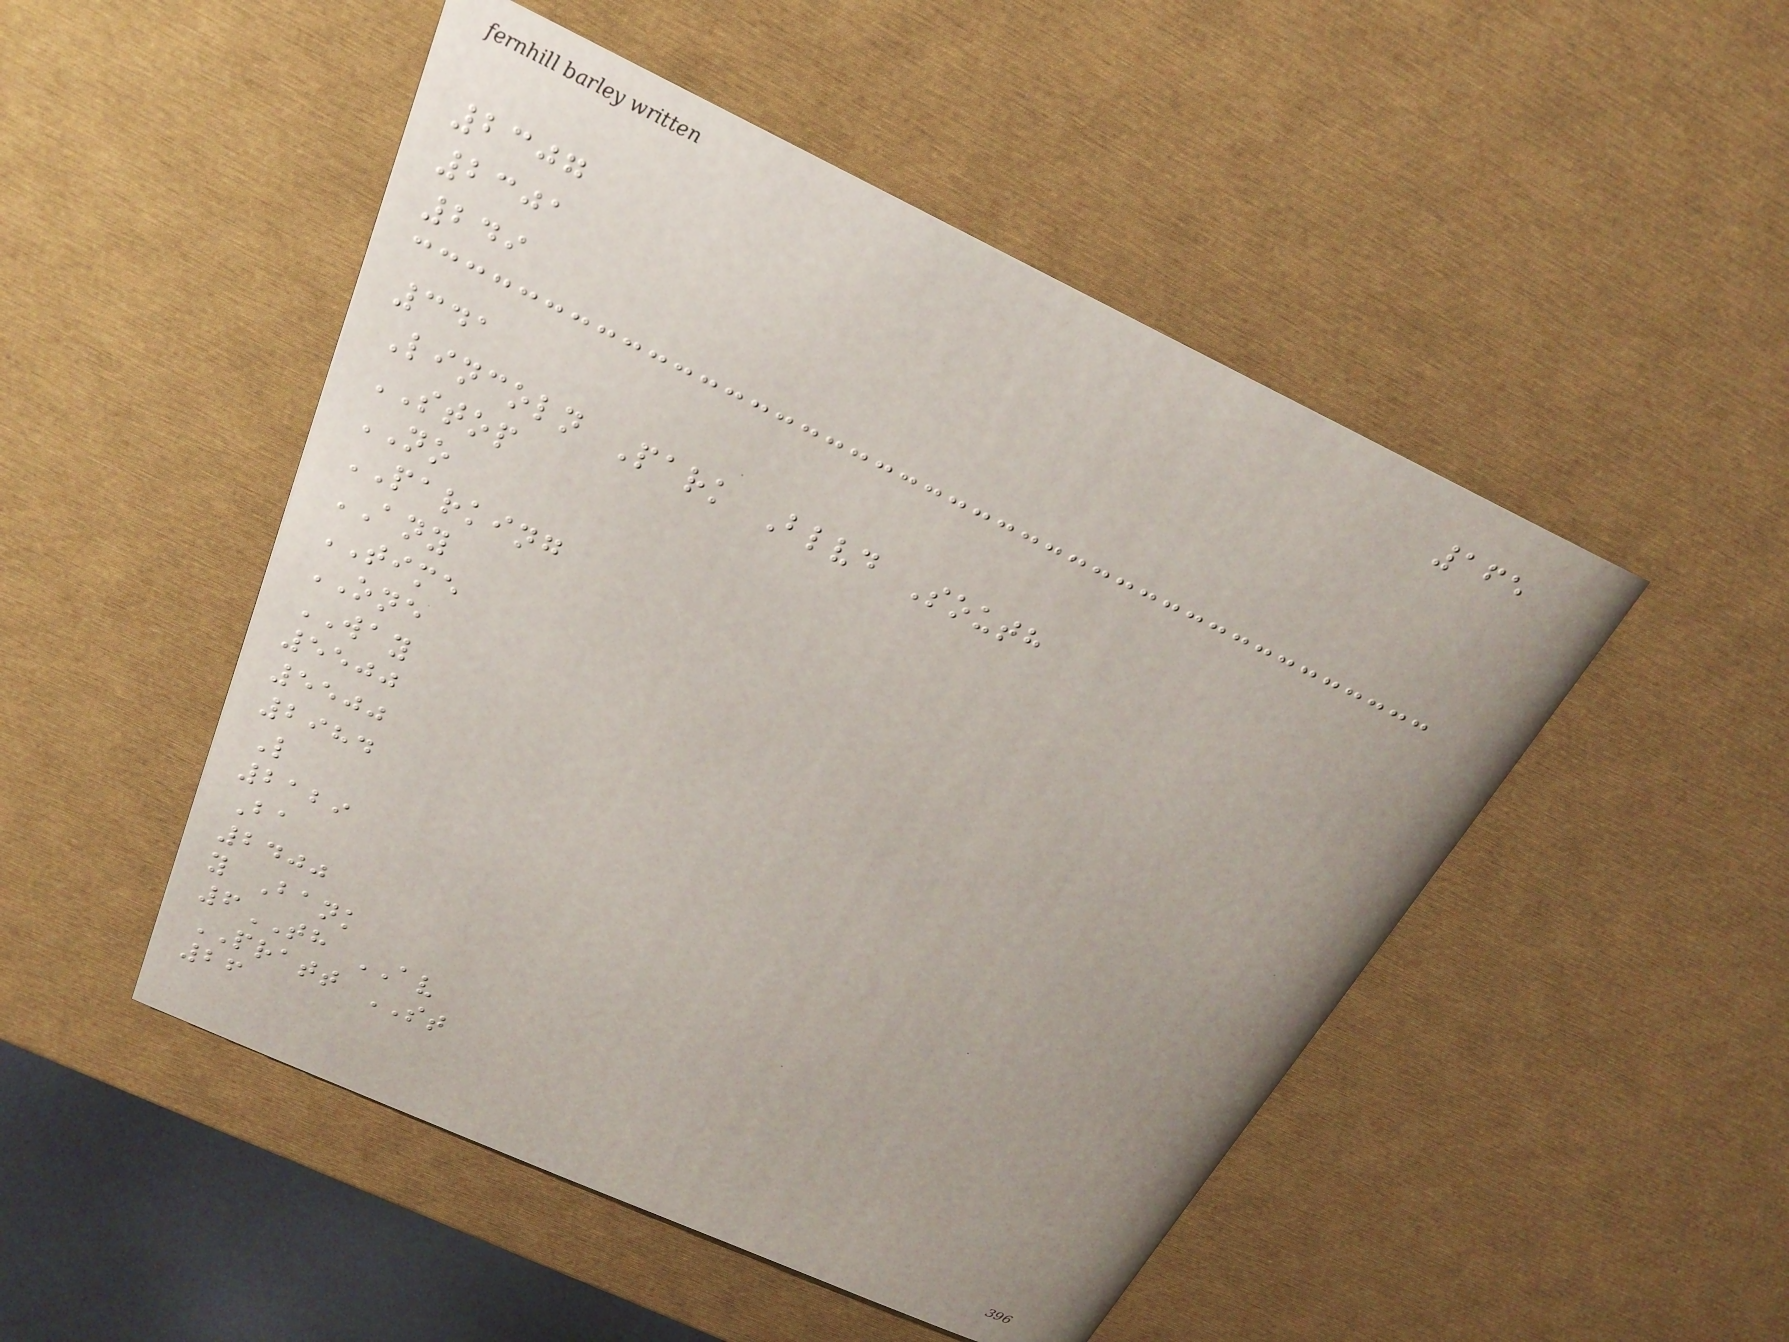165
2307
2301
249
341
Lincoln Park Blvd South
STOP
NO
PARKING
ANY
TIME
ONE
WAY
5500
5500
2984
L
2129
Ba
2400
y Bank
6TH AV
PRATT ST
26
